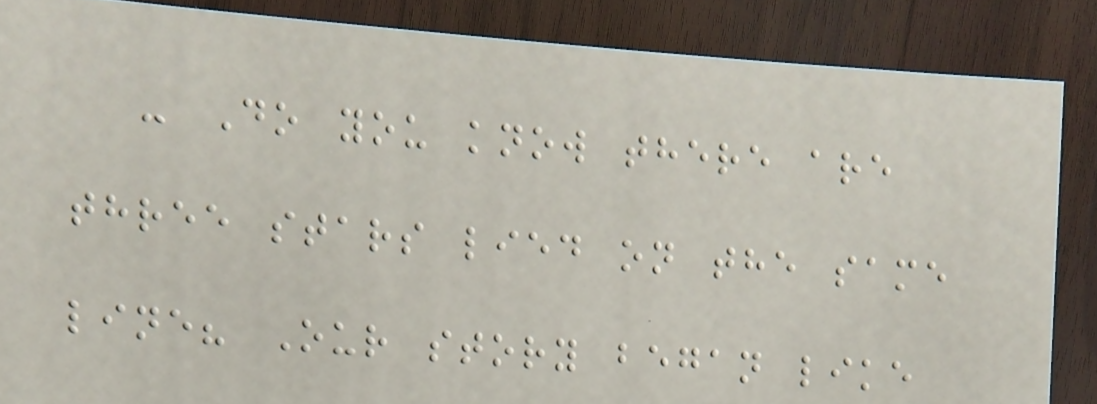- Do you know there are
three stars lied on the same
line? Our story began like
